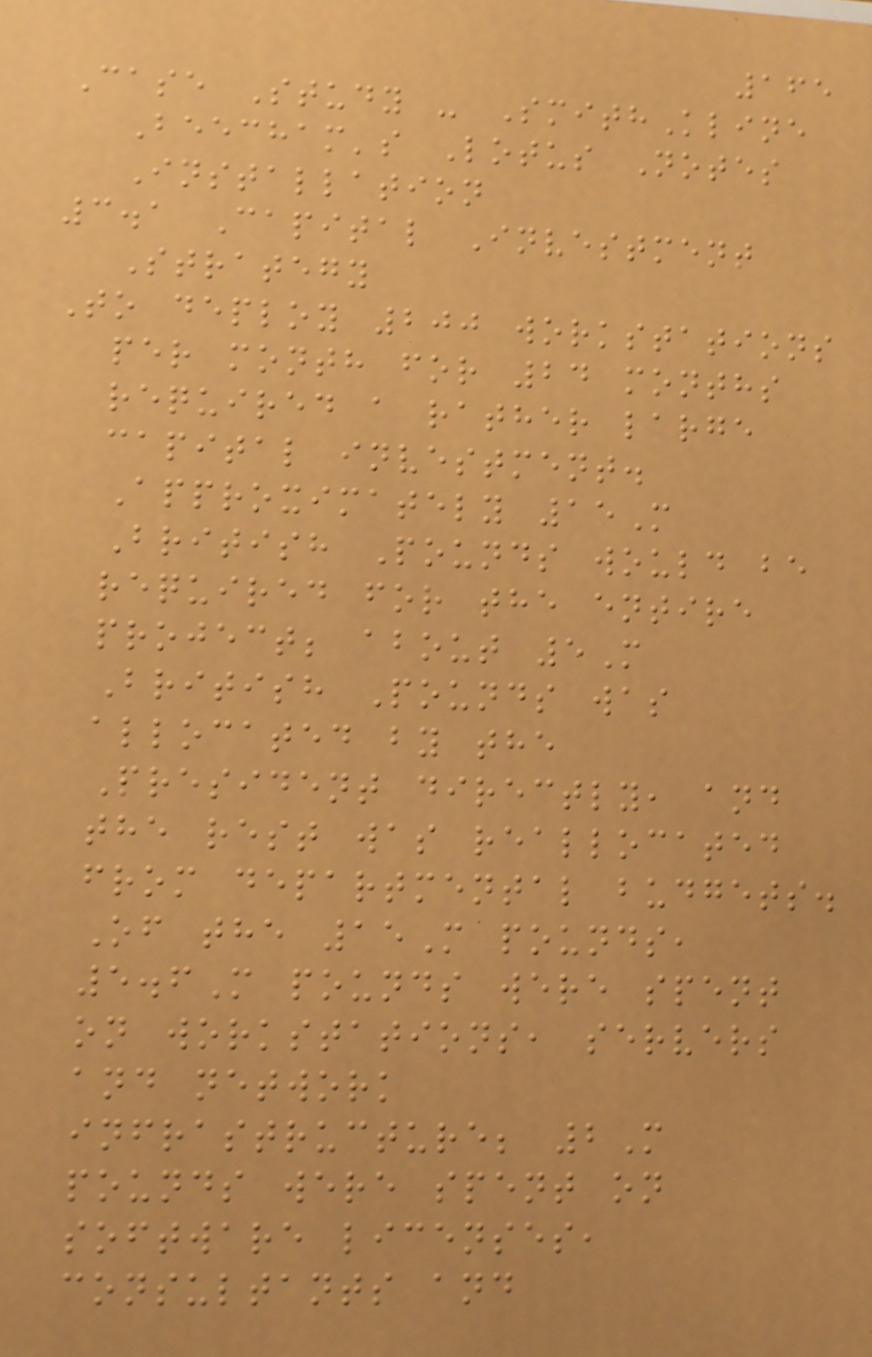165
Case Study - SmithKline
Beecham's Lotus Notes
Installation
3.1 Capital Investment
Strategy
To deploy 200 workstations
per month for 24 months
required a rather large
capital investment.
Approximately 15M
British Pounds would be
required for the entire
project; about 5M
British Pounds was
allocated by the
President directly, and
the rest was reallocated
from departmental budgets.
Of the 15M pounds,
5.6M pounds were spent
on workstations, servers
and network
infrastructure; 2M
pounds were spent on
software licenses,
consultants and
